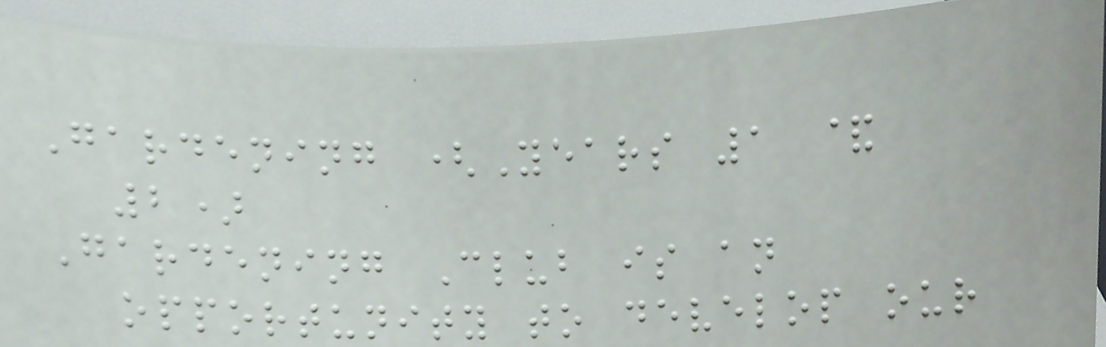Gardening (Years 1 &
2)
Gardening Club is an
opportunity to develop our
